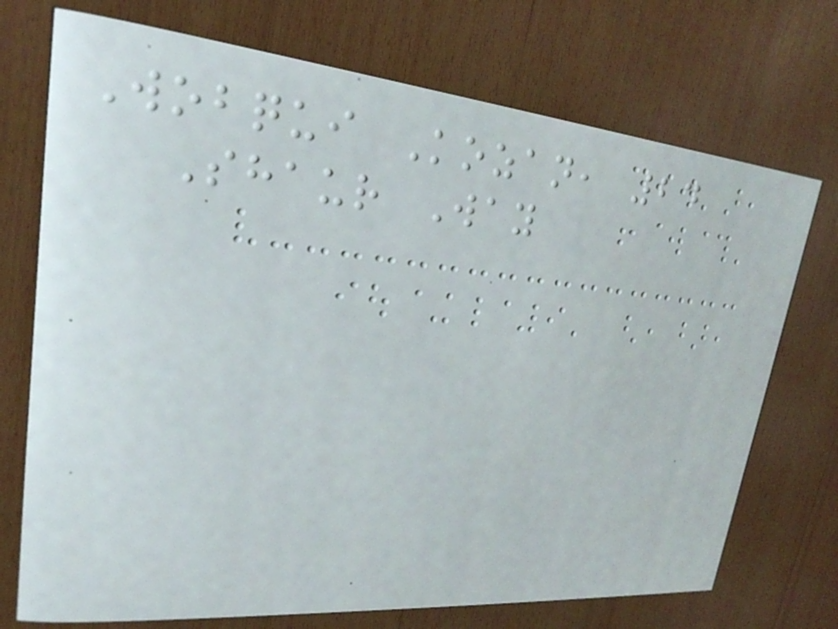Wobqui Kozan, 24
Shaur Way
